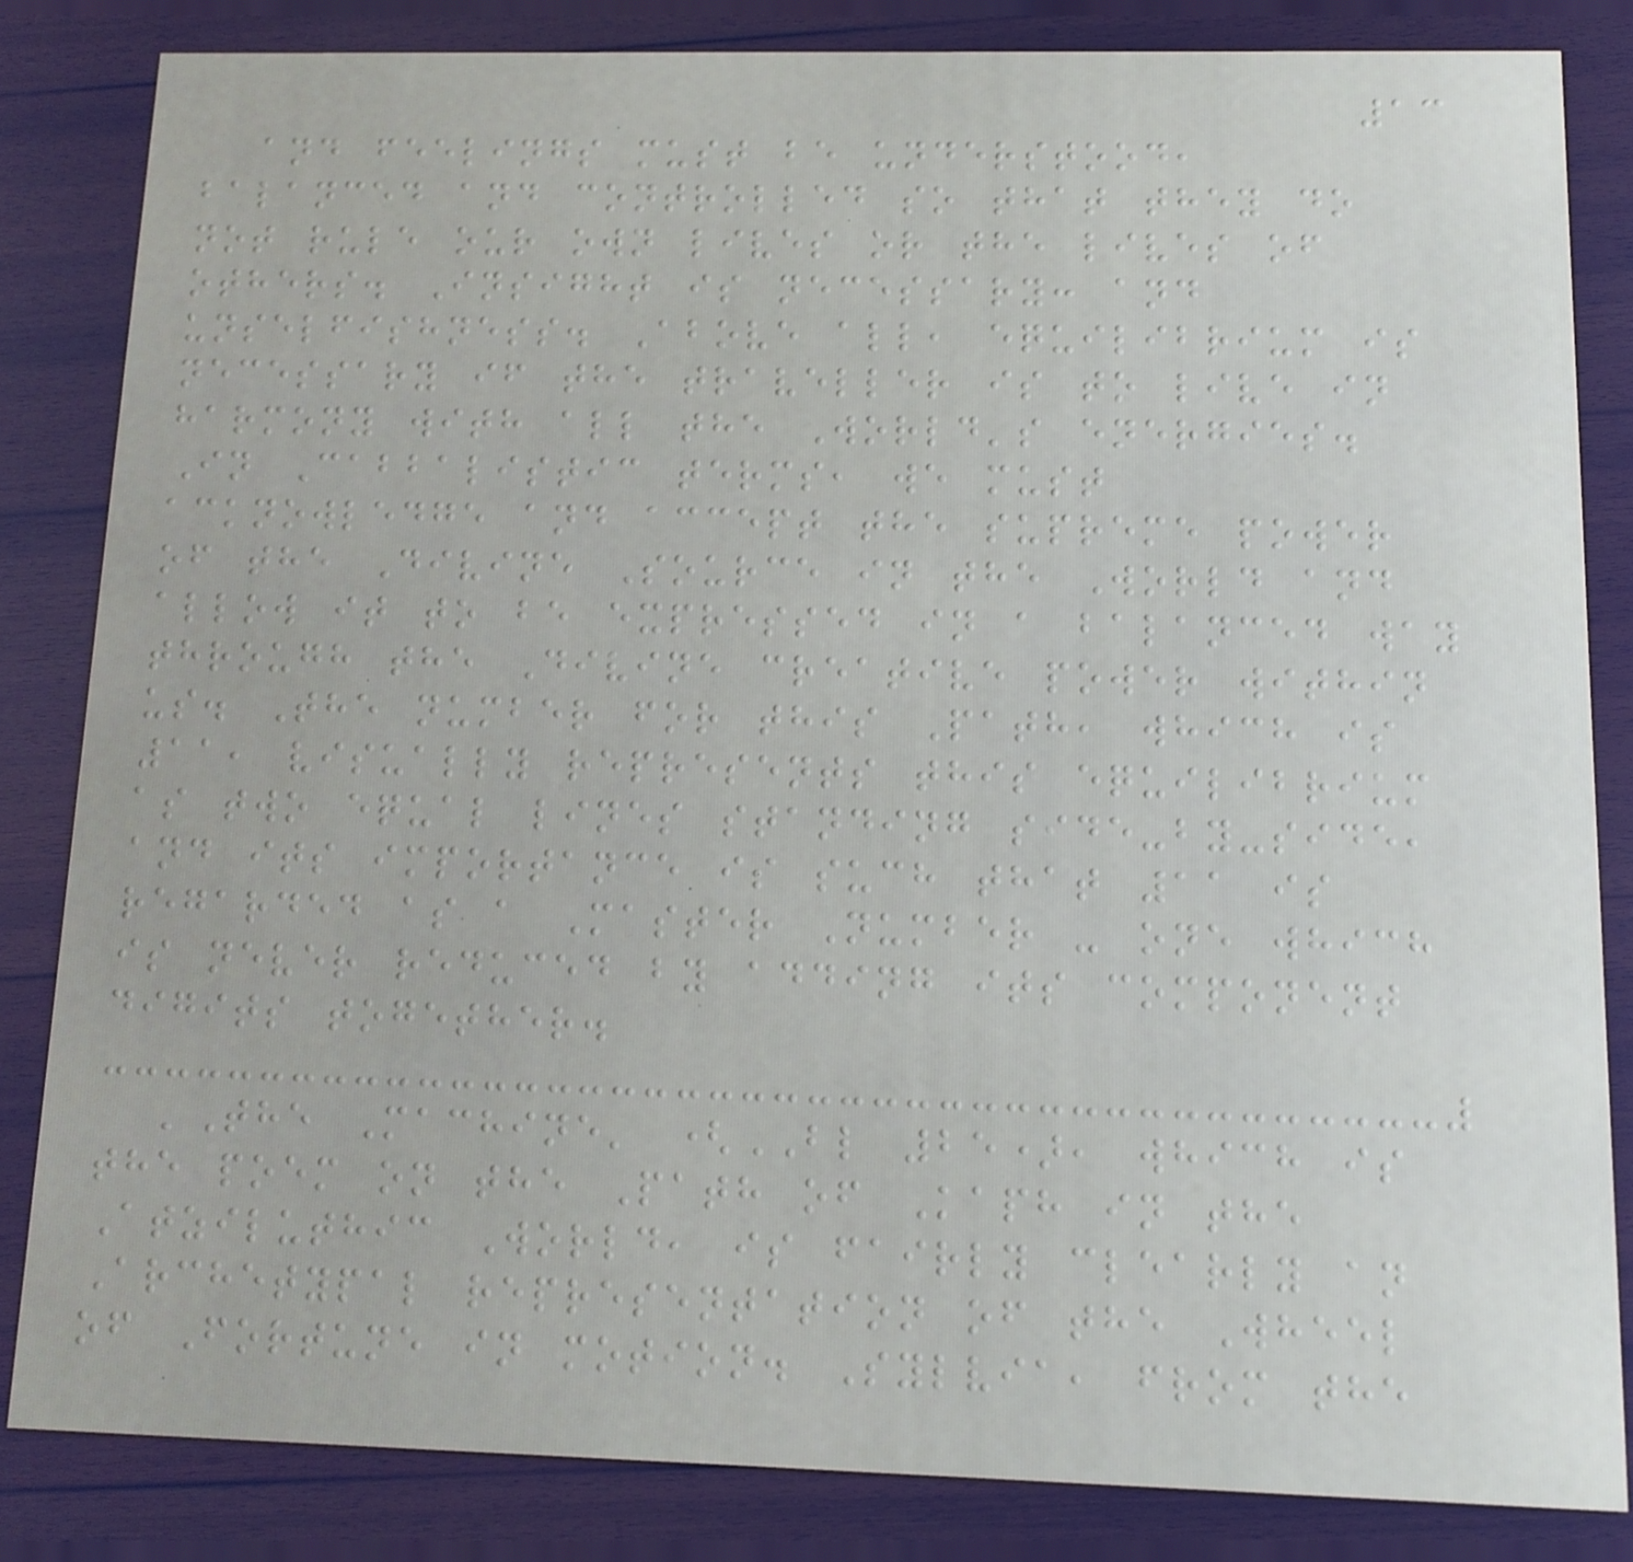13
and feelings must be understood,
balanced and controlled so that they do
not rule our own lives or the lives of
others. Insight is necessary: and
unselfishness. Above all, equilibrium is
necessary if the traveller is to live in
harmony with all the World's energies.
In Cabbalistic terms, we must
acknowledge and accept the supreme power
of the Divine Source in the World and
allow it to be expressed in a balanced way
through the Divine creative power within
us. The number for this Path, which is
11, visually represents this equilibrium
as two equal lines standing side-by-side,
and its importance is such that 11 is
regarded as a Master Number - one which
is never reduced by adding its component
digits together.
'The Machine' (BL 25), which is
the poem on the Path of Kaph in the
Atziluthic World, is fairly clearly an
Archetypal representation of the Wheel
of Fortune in motion. Sylvia, from the
